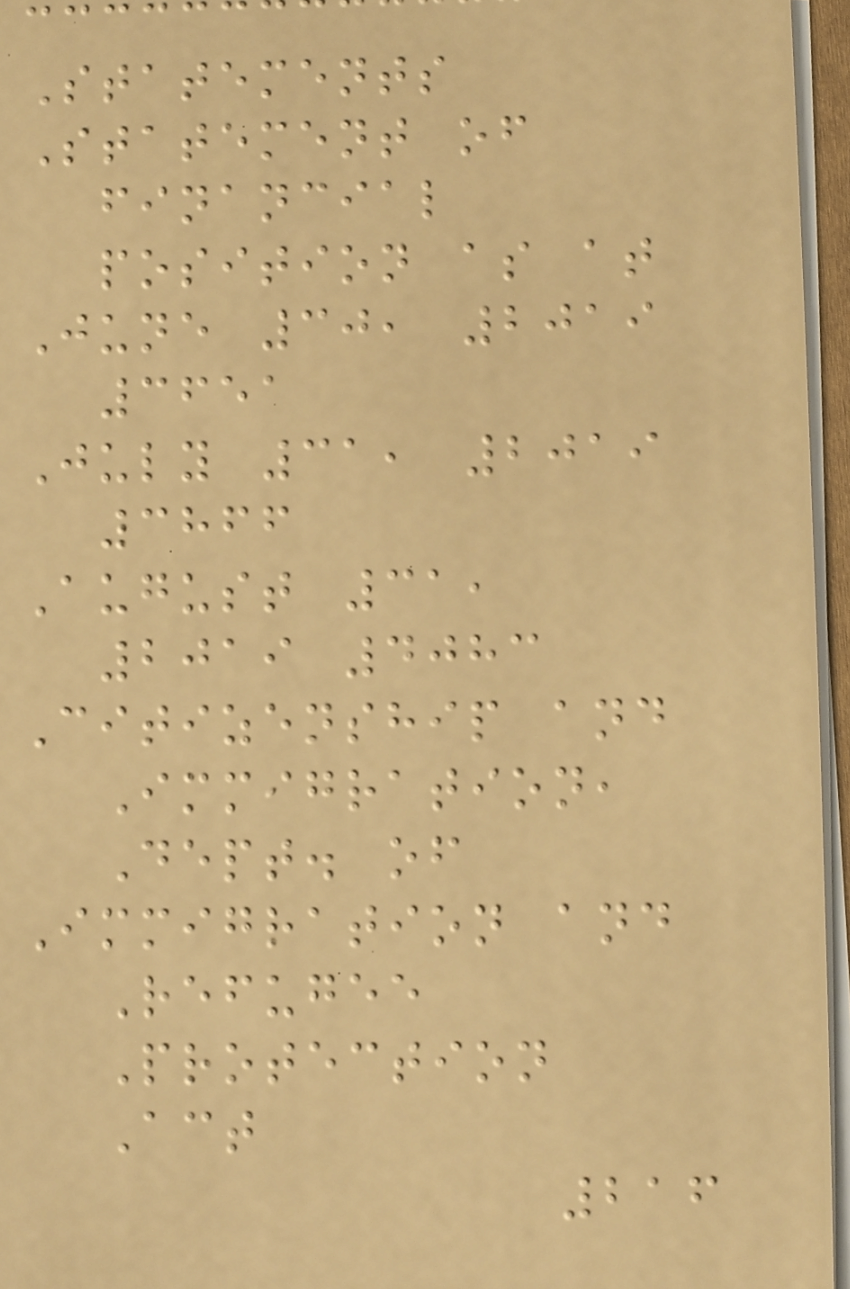Statements
Statement of
financial
position as at
June 30, 2019
3651
July 31, 2019
3866
August 31,
2019 4083
Citizenship and
Immigration,
Dept. of
Immigration and
Refugee
Protection
Act
216
